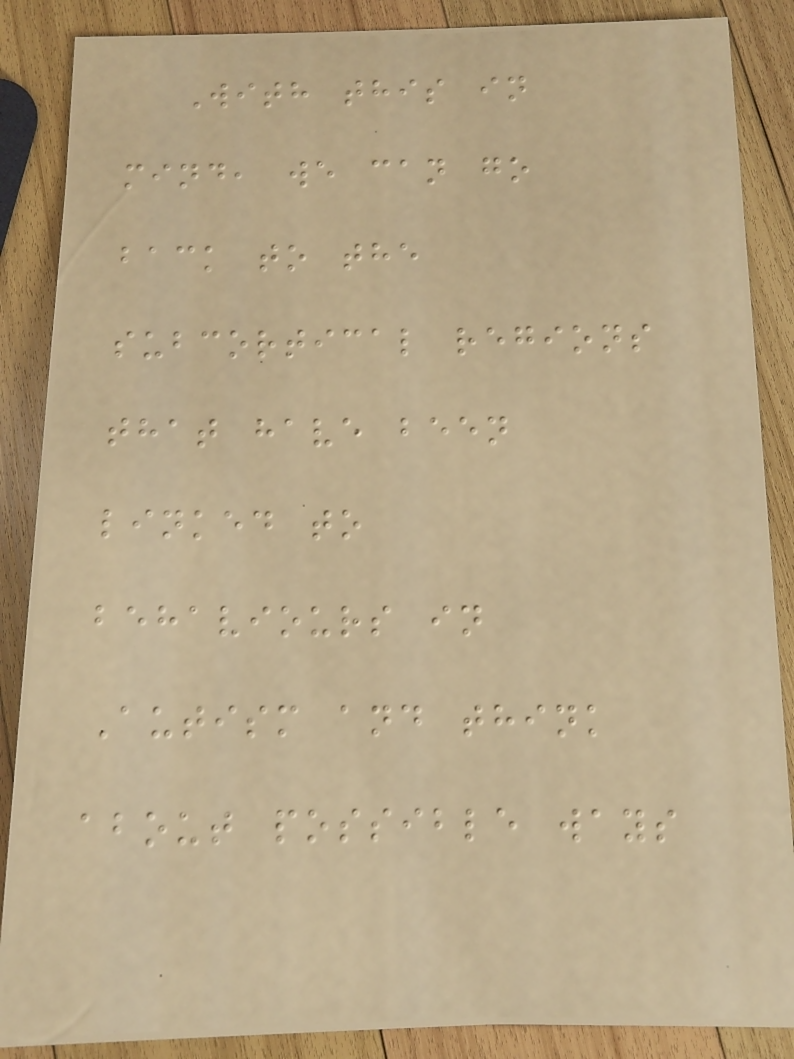With this in
mind, we can go
back to the
subcortical regions
that have been
linked to
behaviours in
Autism and think
about possible ways
